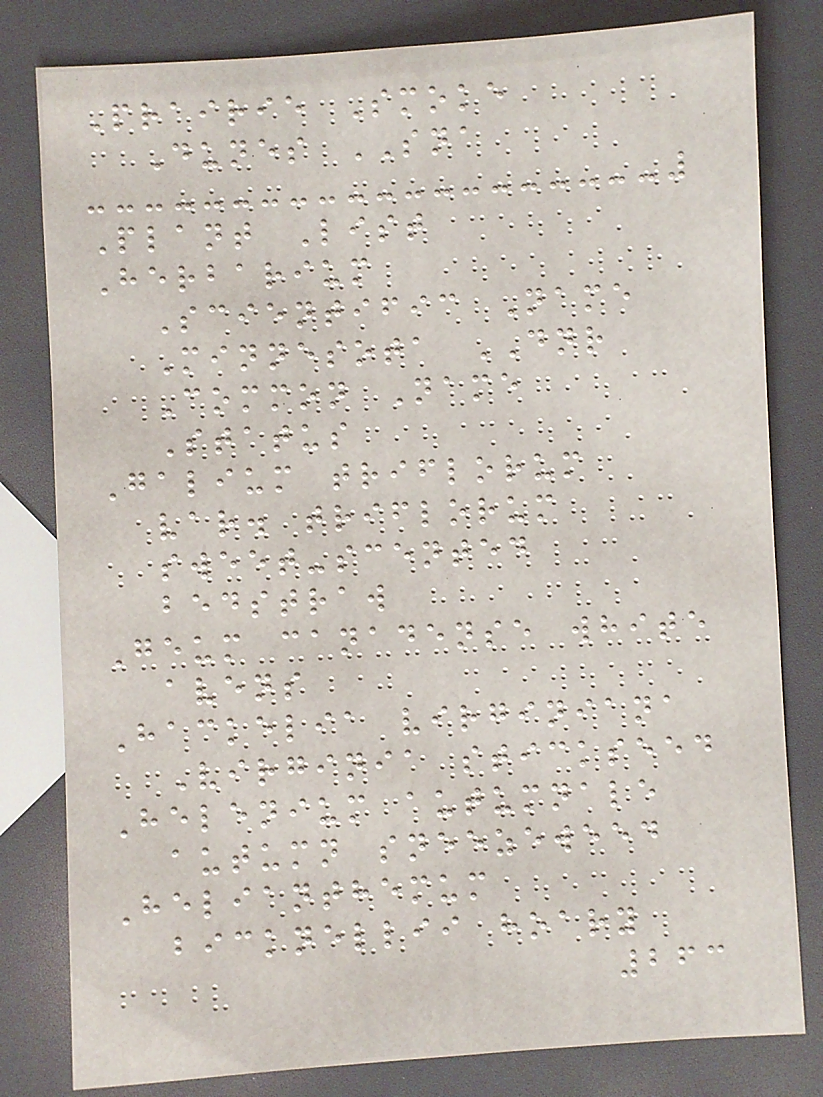Prairie Smoke
Dunes SNA
Plant List
Herbarium
Scientific Name
Minnesota DNR
Common Name
Status
Galium triflorum
var. triflorum
sweet-scented
bedstraw
Geum canadense white
avens
Hackelia virginiana
Virginia stickseed
Helenium autumnale
autumn sneezeweed
Helianthemum
bicknellii hoary
263
